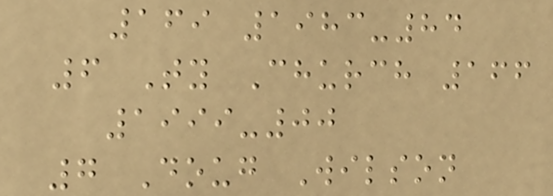169 1983-84
6 Ty Church 166
1999-00
7 Doug Wilson
